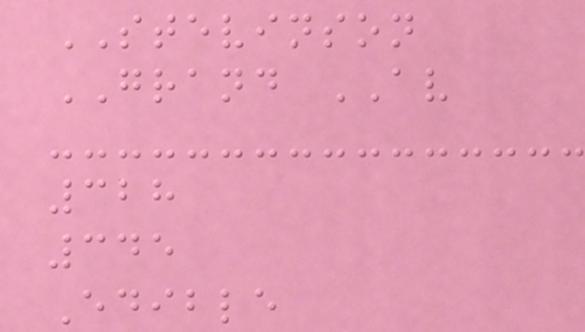STEVINSON
GRAND AV
328
345
Edible
